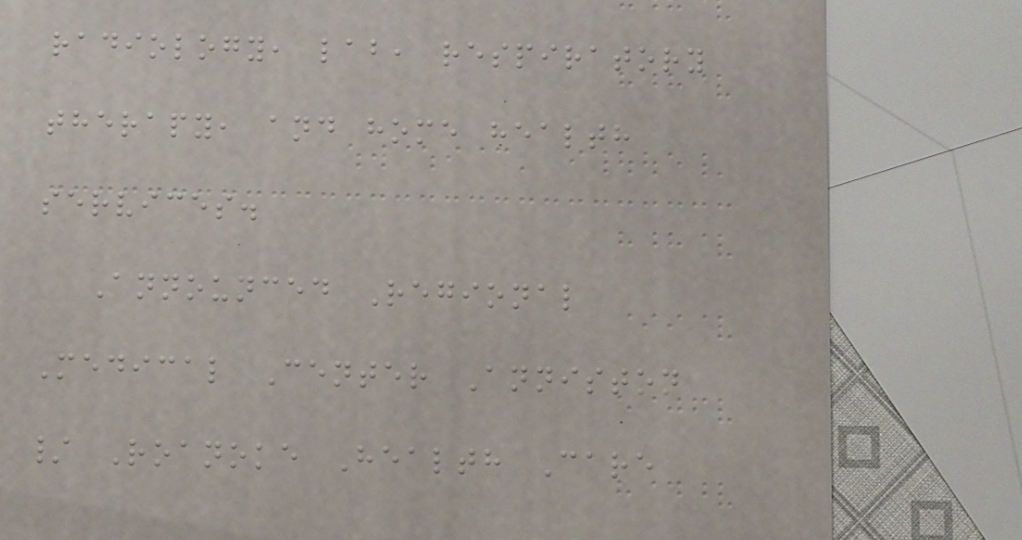radiology, lab, respiratory
therapy, and home health
services.
Announced Regional
Medical Center Anniston
/ Roanoke Health Care
